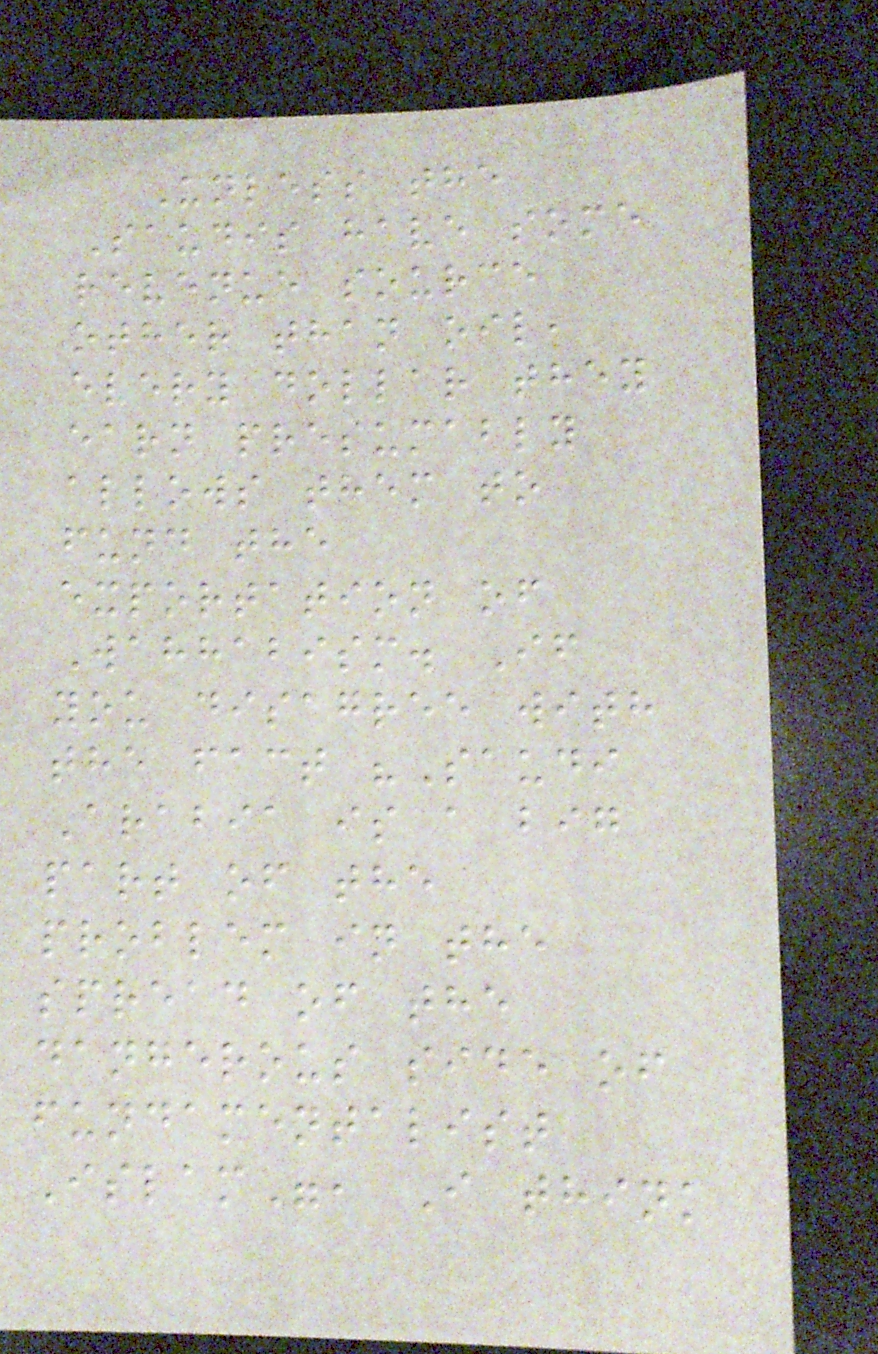Unless the
Saudis have some
revenue source
other than oil,
every dollar they
earn presumably
allows them to
fund the
exportation of
Wahhabism. If
you disagree with
the fact "Saudi
Arabia is a big
part of the
problem in the
spread of the
dangerous side of
fundamentalist
Islam", I think
